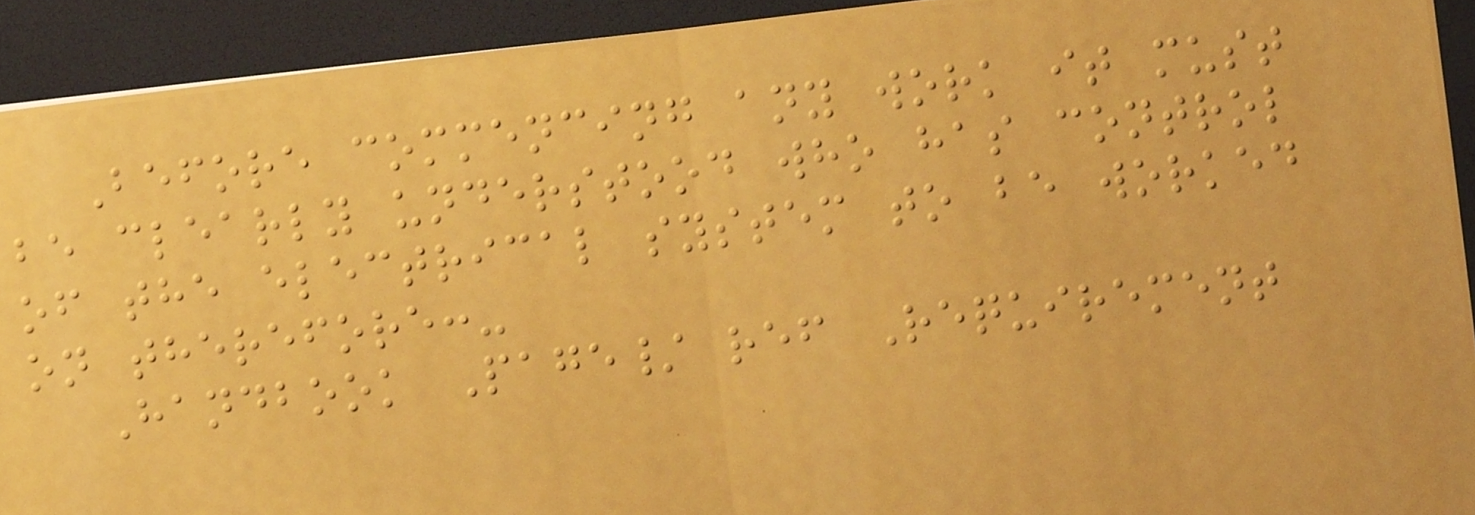Before commencing any work it must
be clearly understood who has control
of the electrical system to be worked
on therefore:-
Handbook Page/ ref Requirement
